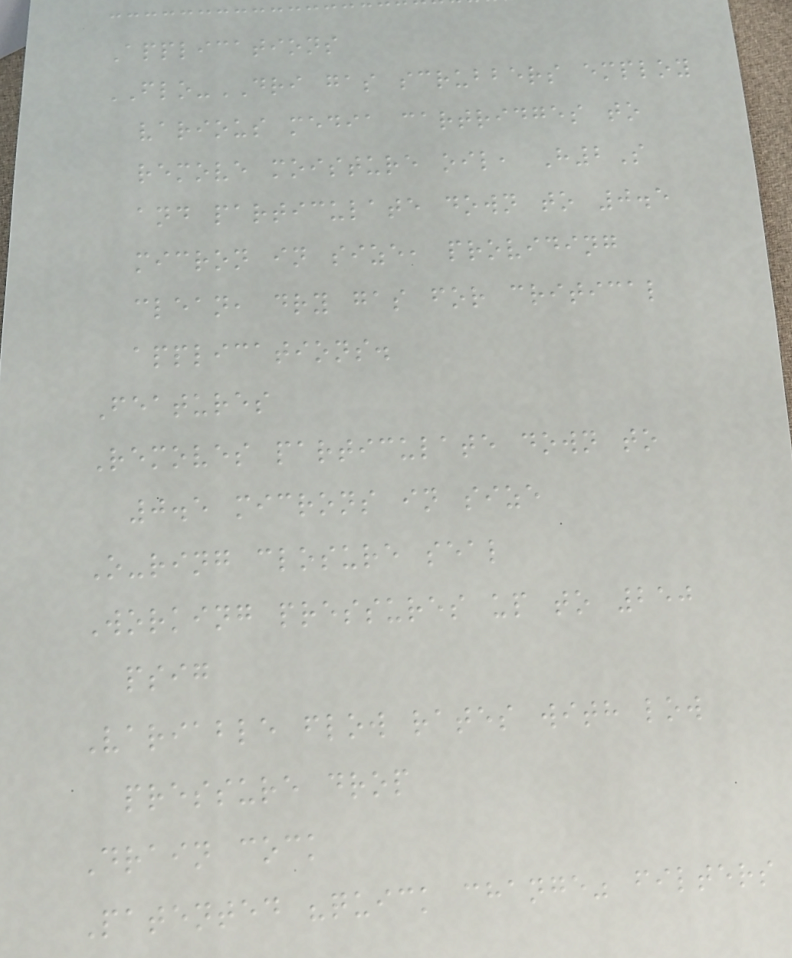Applications
FLO-DRI gas scrubbers employ
various media cartridges to
remove moisture oil, H2S
and particulate down to 0.5
micron in size, providing
clean, dry gas for critical
applications.
Features
Removes particulate down to
0.5 microns in size
O-ring closure seal
Working pressures up to 250
psig
Variable flow rates with low
pressure drop
Drain cock
Patented "quick change" filters
